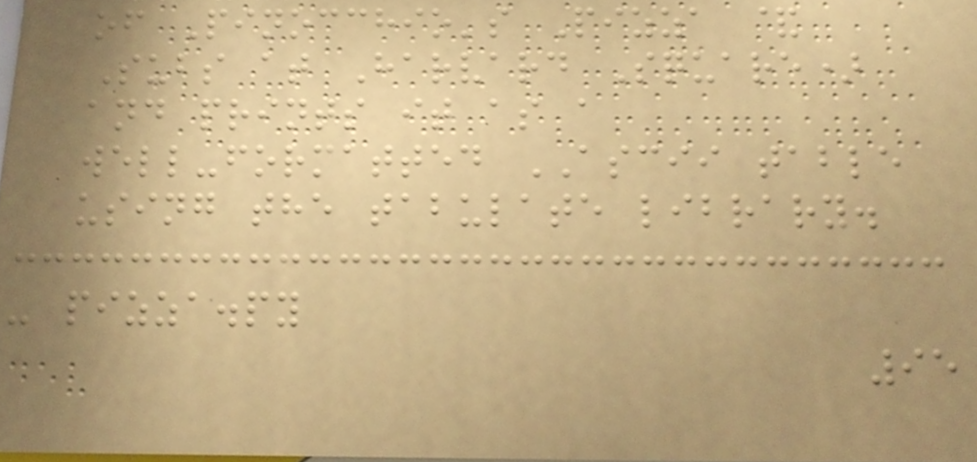of Pinocchio's Pizza &
Subs at Harvard Square)
and prints it as a
well-formatted ASCII table
using the tabulate library.
- pizza.py
95
